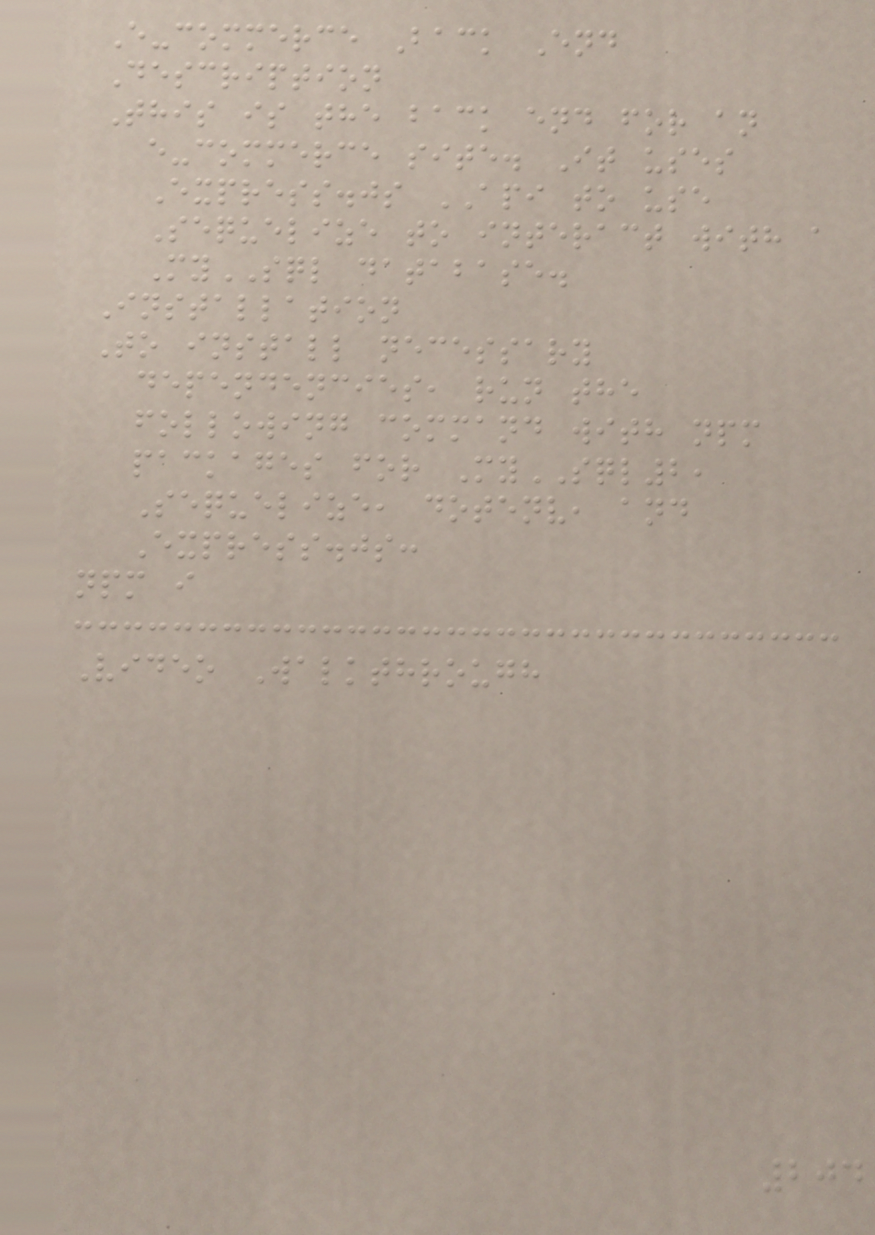E-commerce Back End
Description
This is the back end for an
e-commerce site. It uses
Express.js API to use
Sequelize to interact with a
MySQL database.
Installation
To install necessary
dependencies, run the
following command with npm
packages for MySQL2,
Sequelize, dotenv, and
Express.js:
npm i
Video Walkthrough
204
